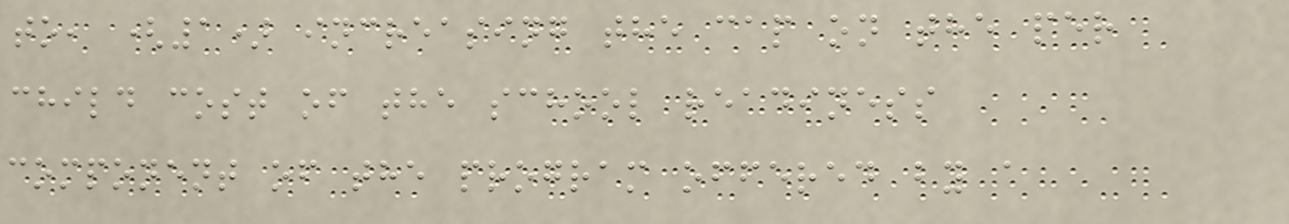to, (1) increasing the cap on the per
child cost of the school readiness
component of the program offered by a
